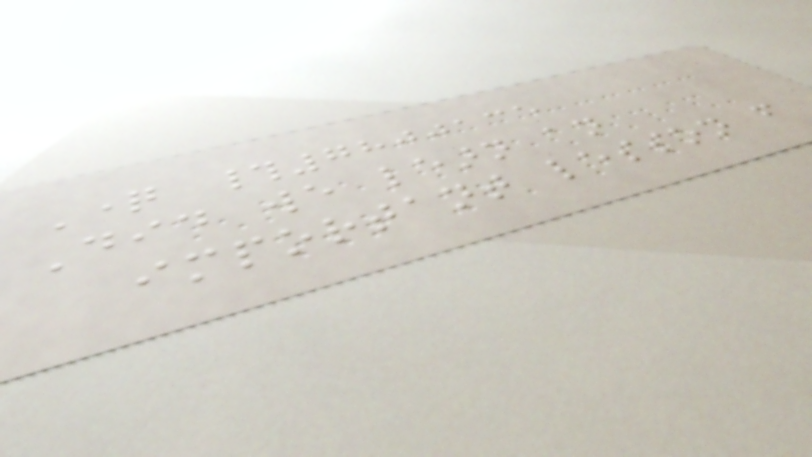Question #7800135
Did we learn an
important lesson from
